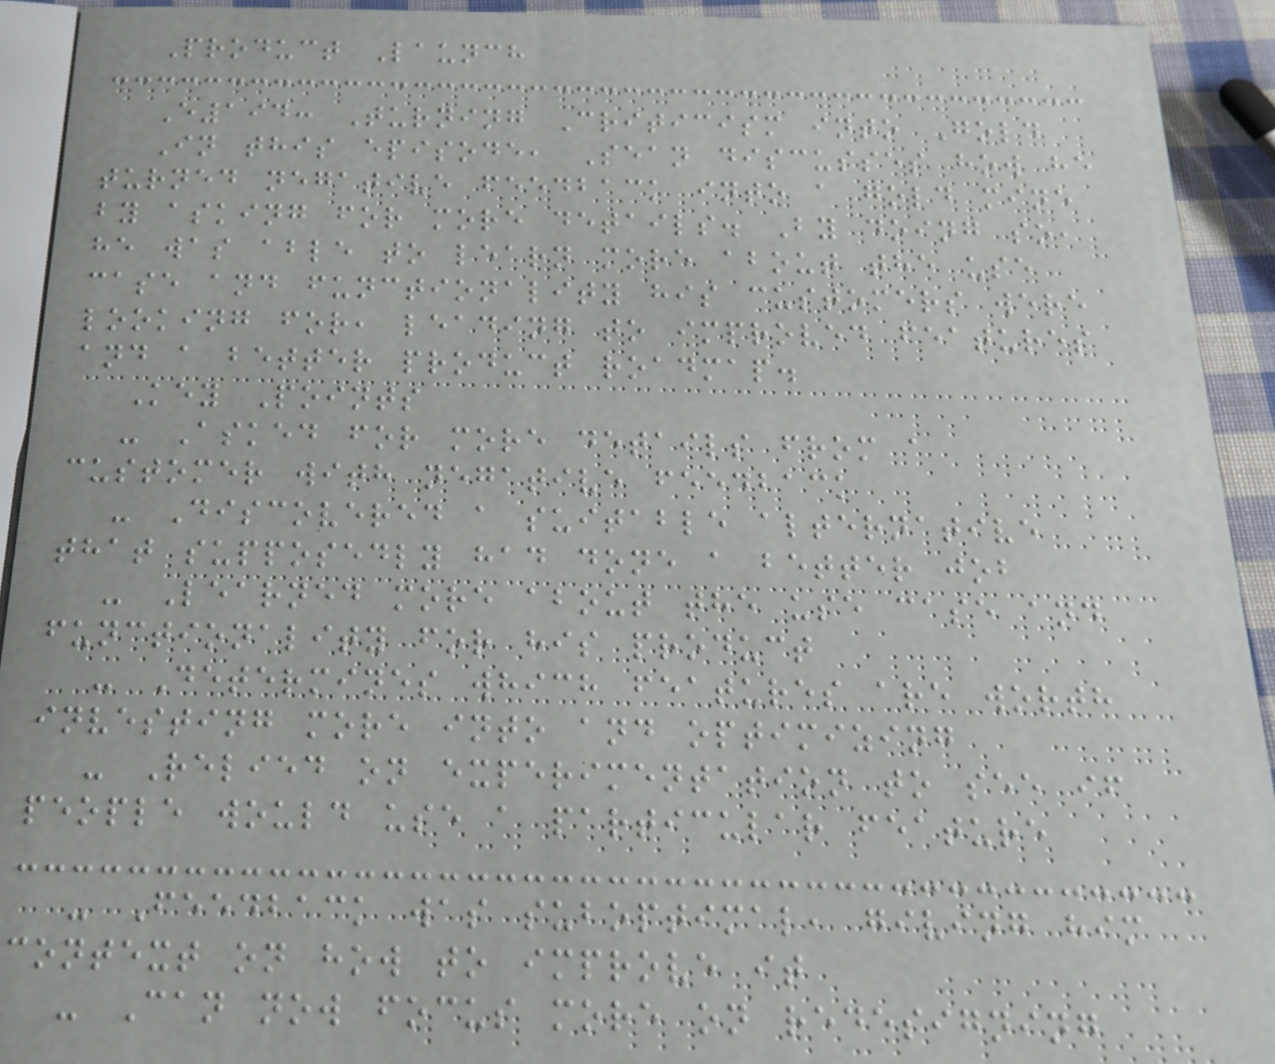Product Launch
E194: Turning Criticism into Gold
In this episode, Sean discusses how he
turned negative feedback into a gold mine
by asking for more details. By doing so,
he was able to learn more about the use
case and functionality his customers were
looking for, leading to improved features
and a better product roadmap.
Key Points
- Asked for more details from a
customer with negative feedback
- Discovered a suitable alternative
that supposedly had done a better job
- Learned more about the use case and
functionality for his product
- Determines which features are worth
investing more into and optimizing
- Relied on experimentation to see if
people would use a particular feature
- Feedback was suboptimal, giving him
context on how to improve it
- Can now focus more on redesigning
